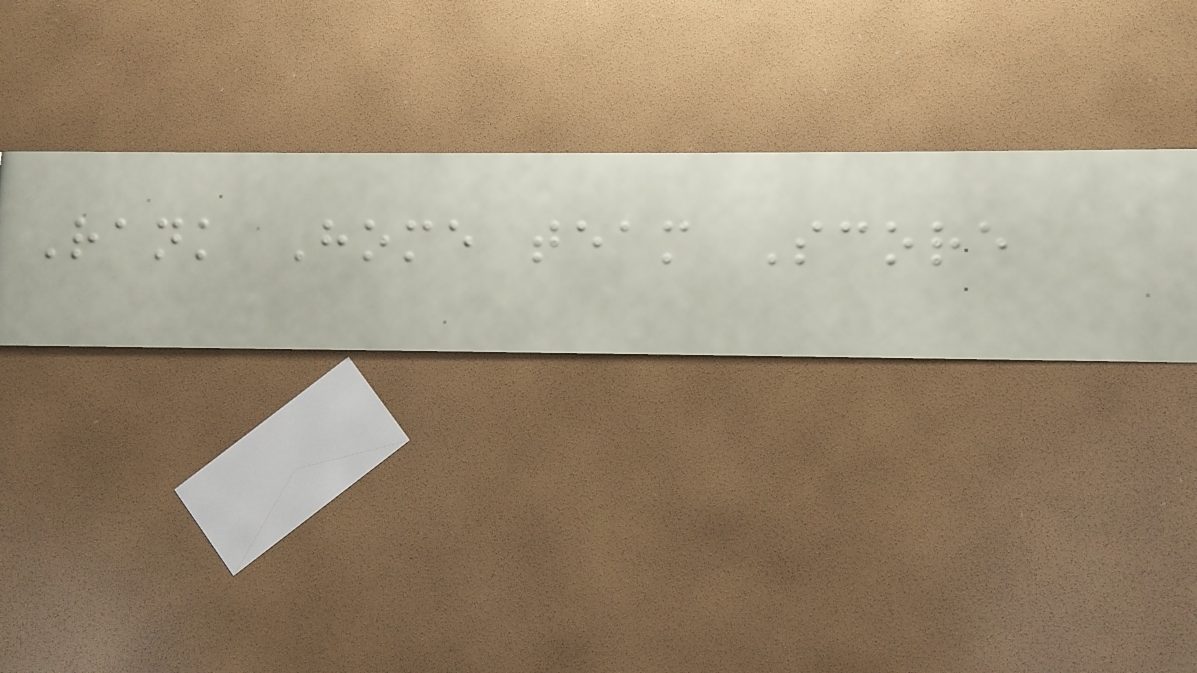Rank Home team Score
